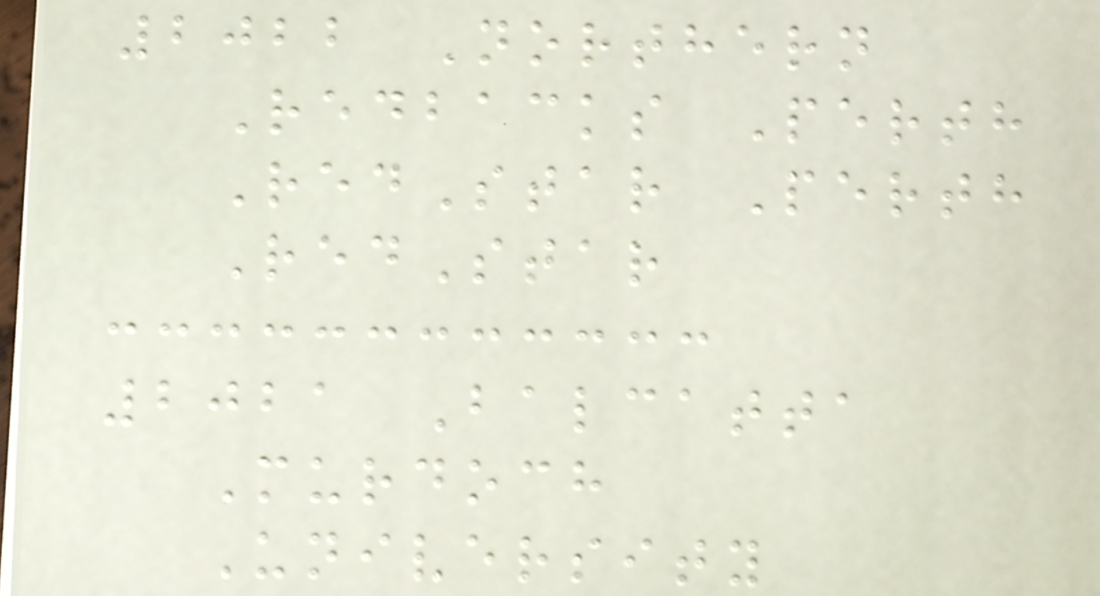2022 Northern
Redbacks Perth
RedStar Perth
RedStar
2021 Balcatta
Murdoch
University
